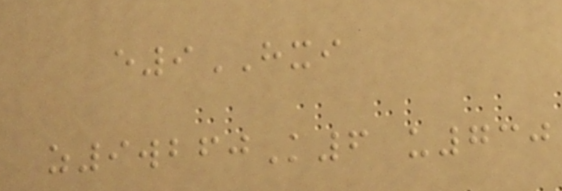e9HXI
z9wbfjK6 u730
